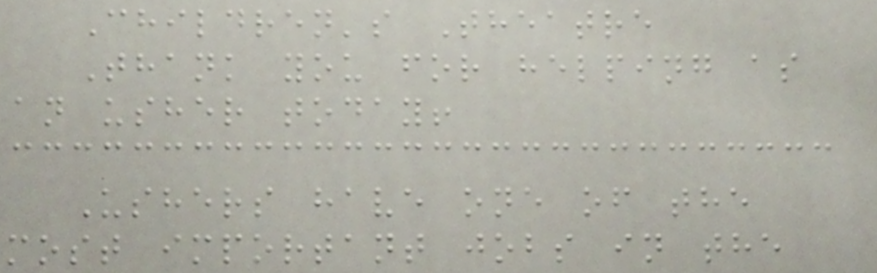Children's Theatre
Thank you for helping as
an usher today!
Ushers have one of the
most important jobs in the
